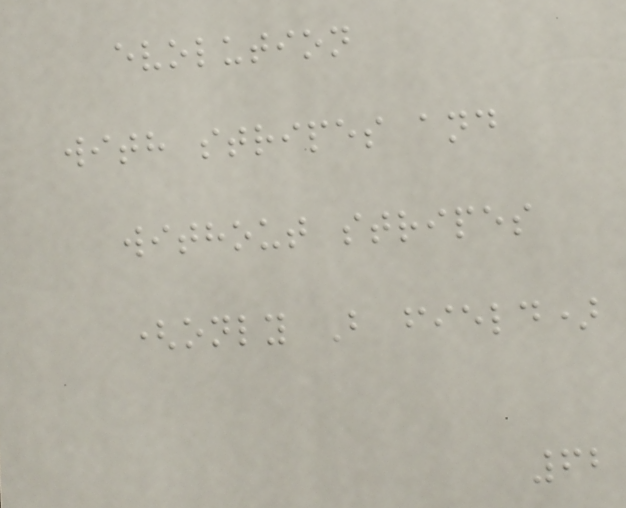evolution
with stripes and
without stripes
(only B field)
62
